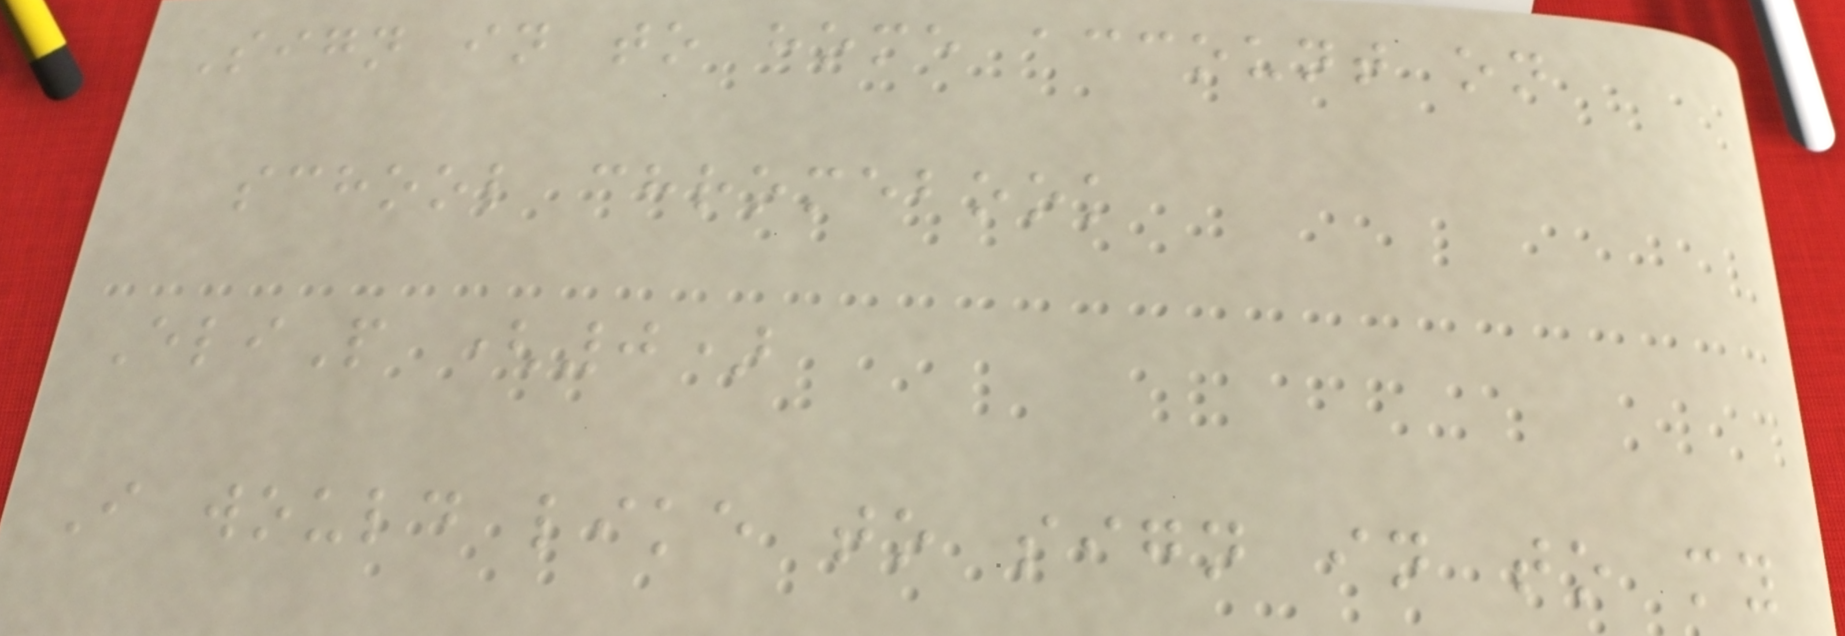Sign in to home account on
school chromebook
EliP (0)
I would like to sign in to my
